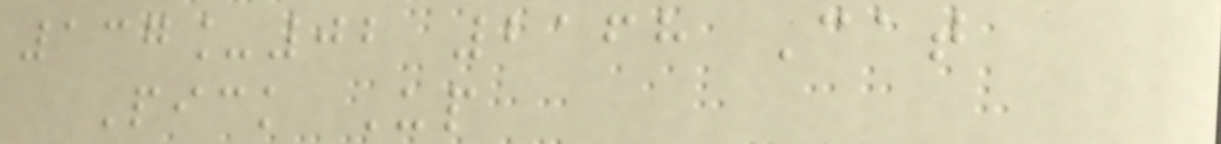137_02 2168 Cat
Pick Up
